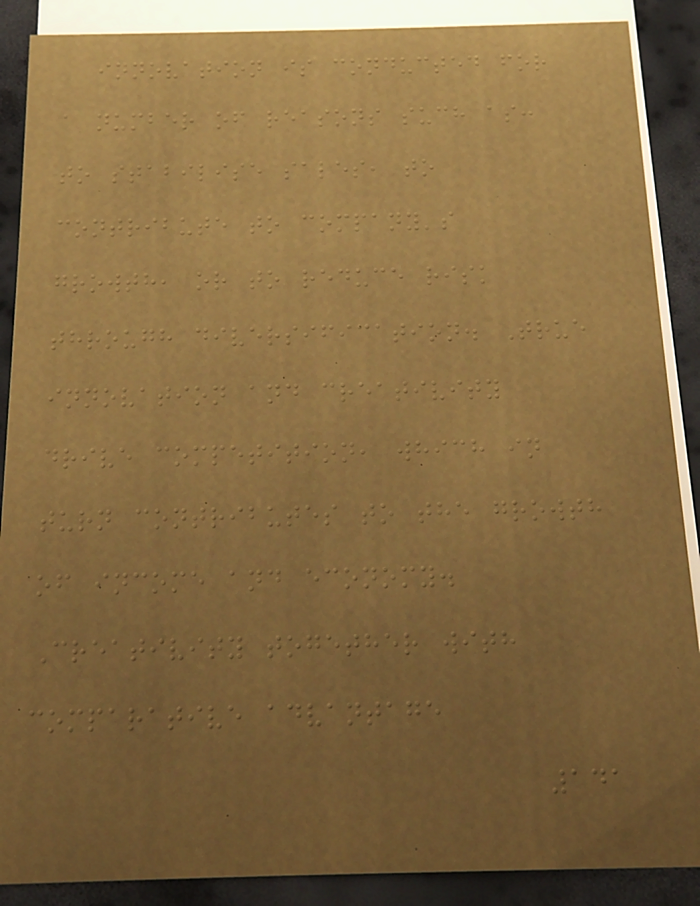innovation is conducted for
a number of reasons such as:
to stabilise sales, to
contribute to company's
growth, or to reduce risk
through diversification. True
innovation and creativity
drive competition, which in
turn contributes to the growth
of income and economy.
Creativity together with
comparative advantage
141
